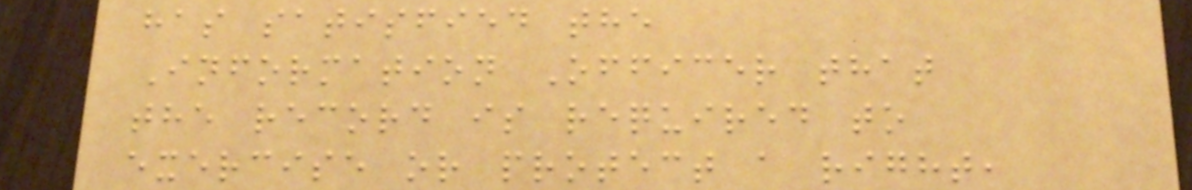has satisfied the
Information Officer that
the record is required to
exercise or protect a right,
